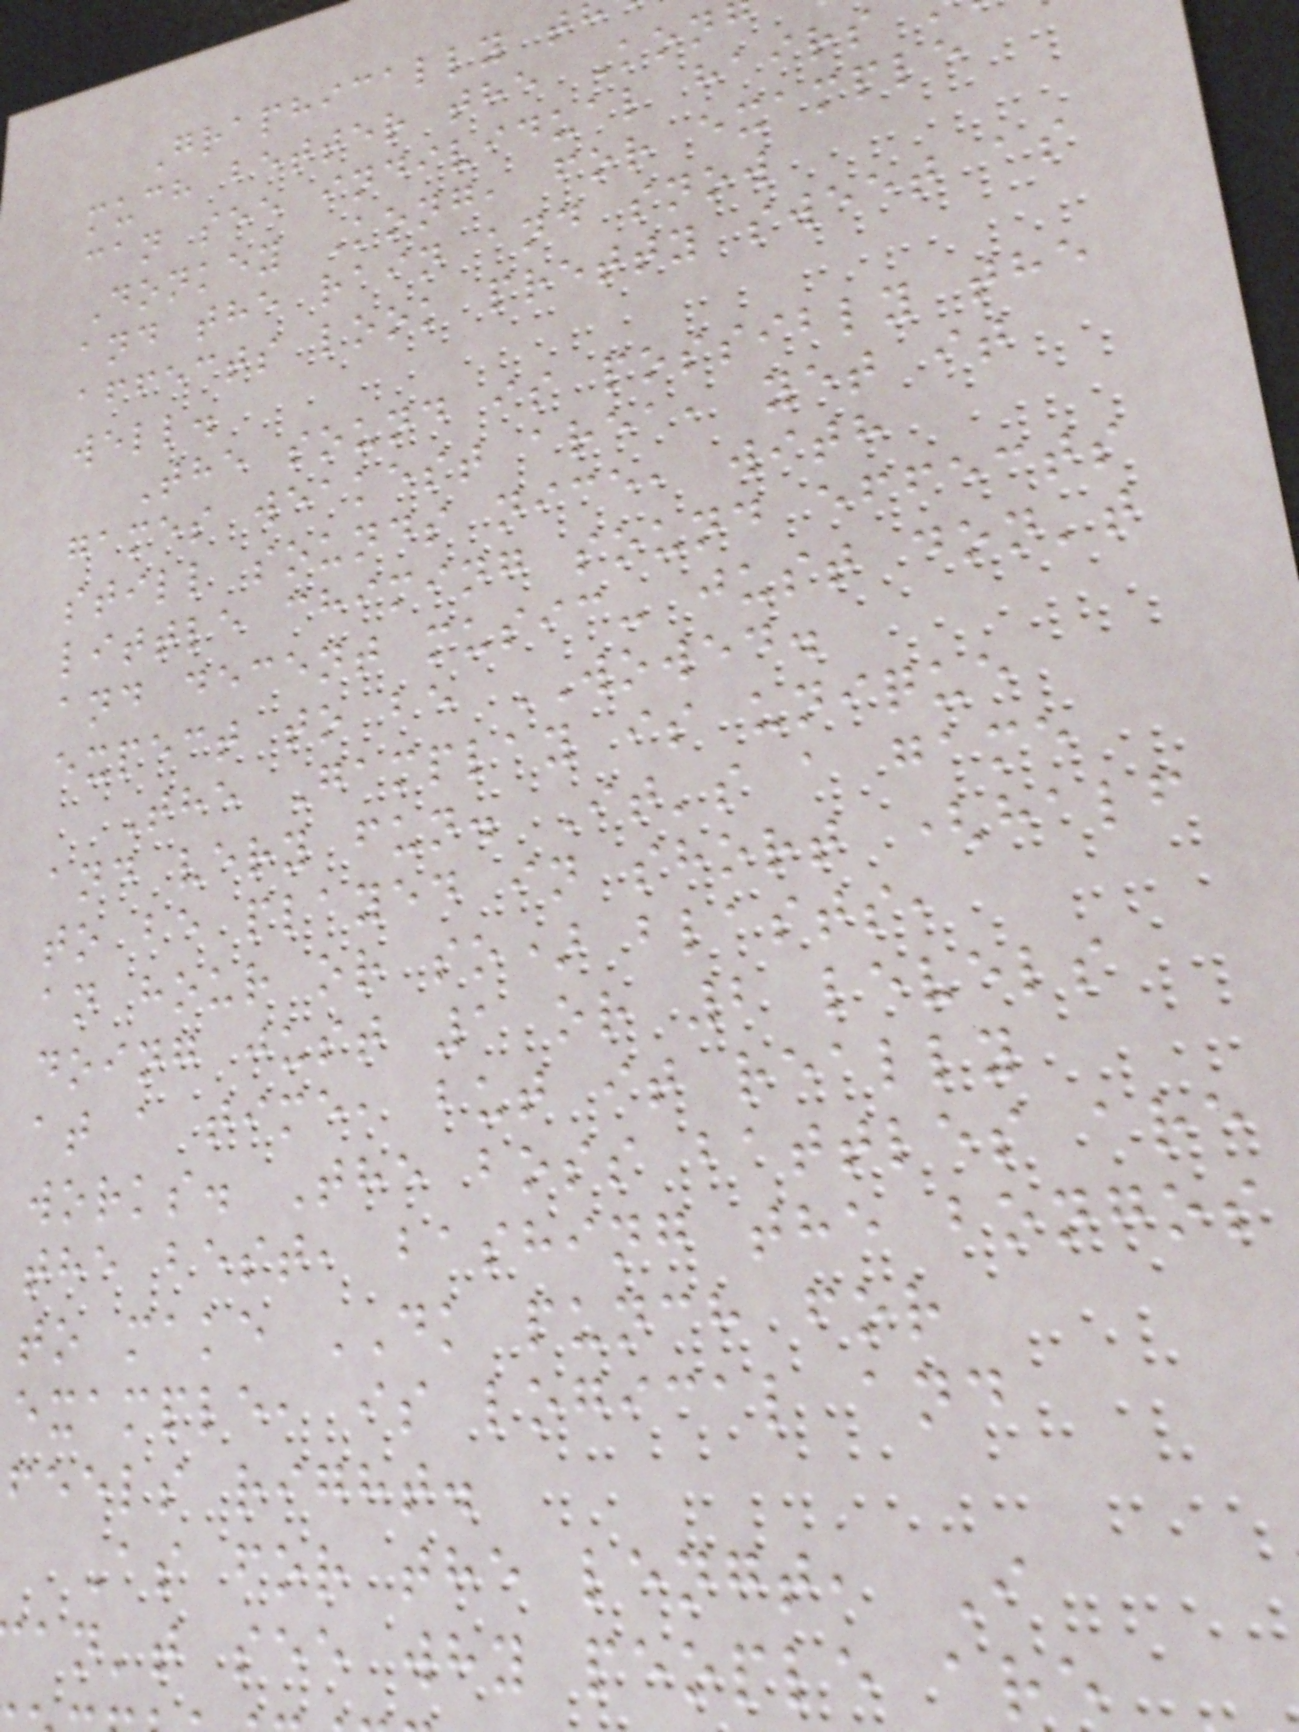Graphically t
much better the Kon
can see individual hairs
Donkey Kong, for example
and the rain and snow
affects look pretty sweet as
well.
The sound is possibly the
games weakest area, yet it
still sounds nice, with
little chiming sound effects
and decent music- just don't
expect to be WOWED.
The Gamplay is unique
and very fun. It's a game
to be played in short (half
an hour or so) blasts,
doing just 1 or 2 levels
at a time, but it really
works. The boss battles are
the best, bashing the bongos
to make DK punch for
example, is logical and
feels right.
As for the lengt, I
an't see why people are
